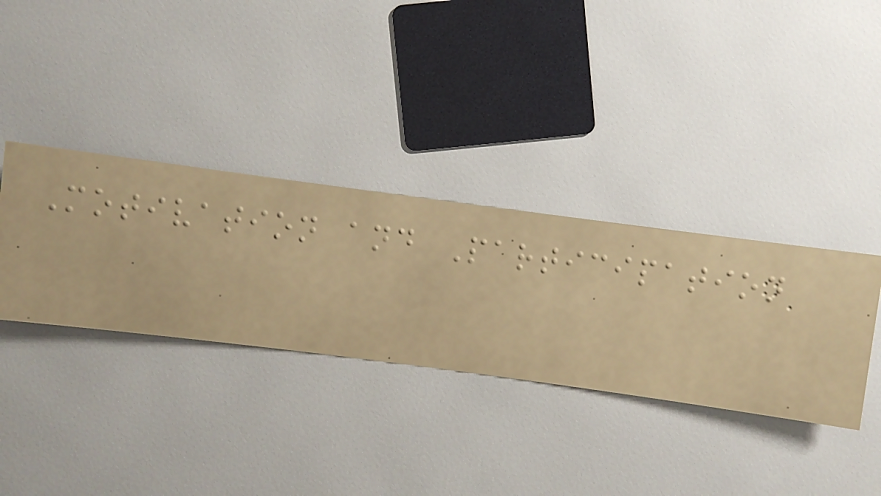Motivation and Participation
